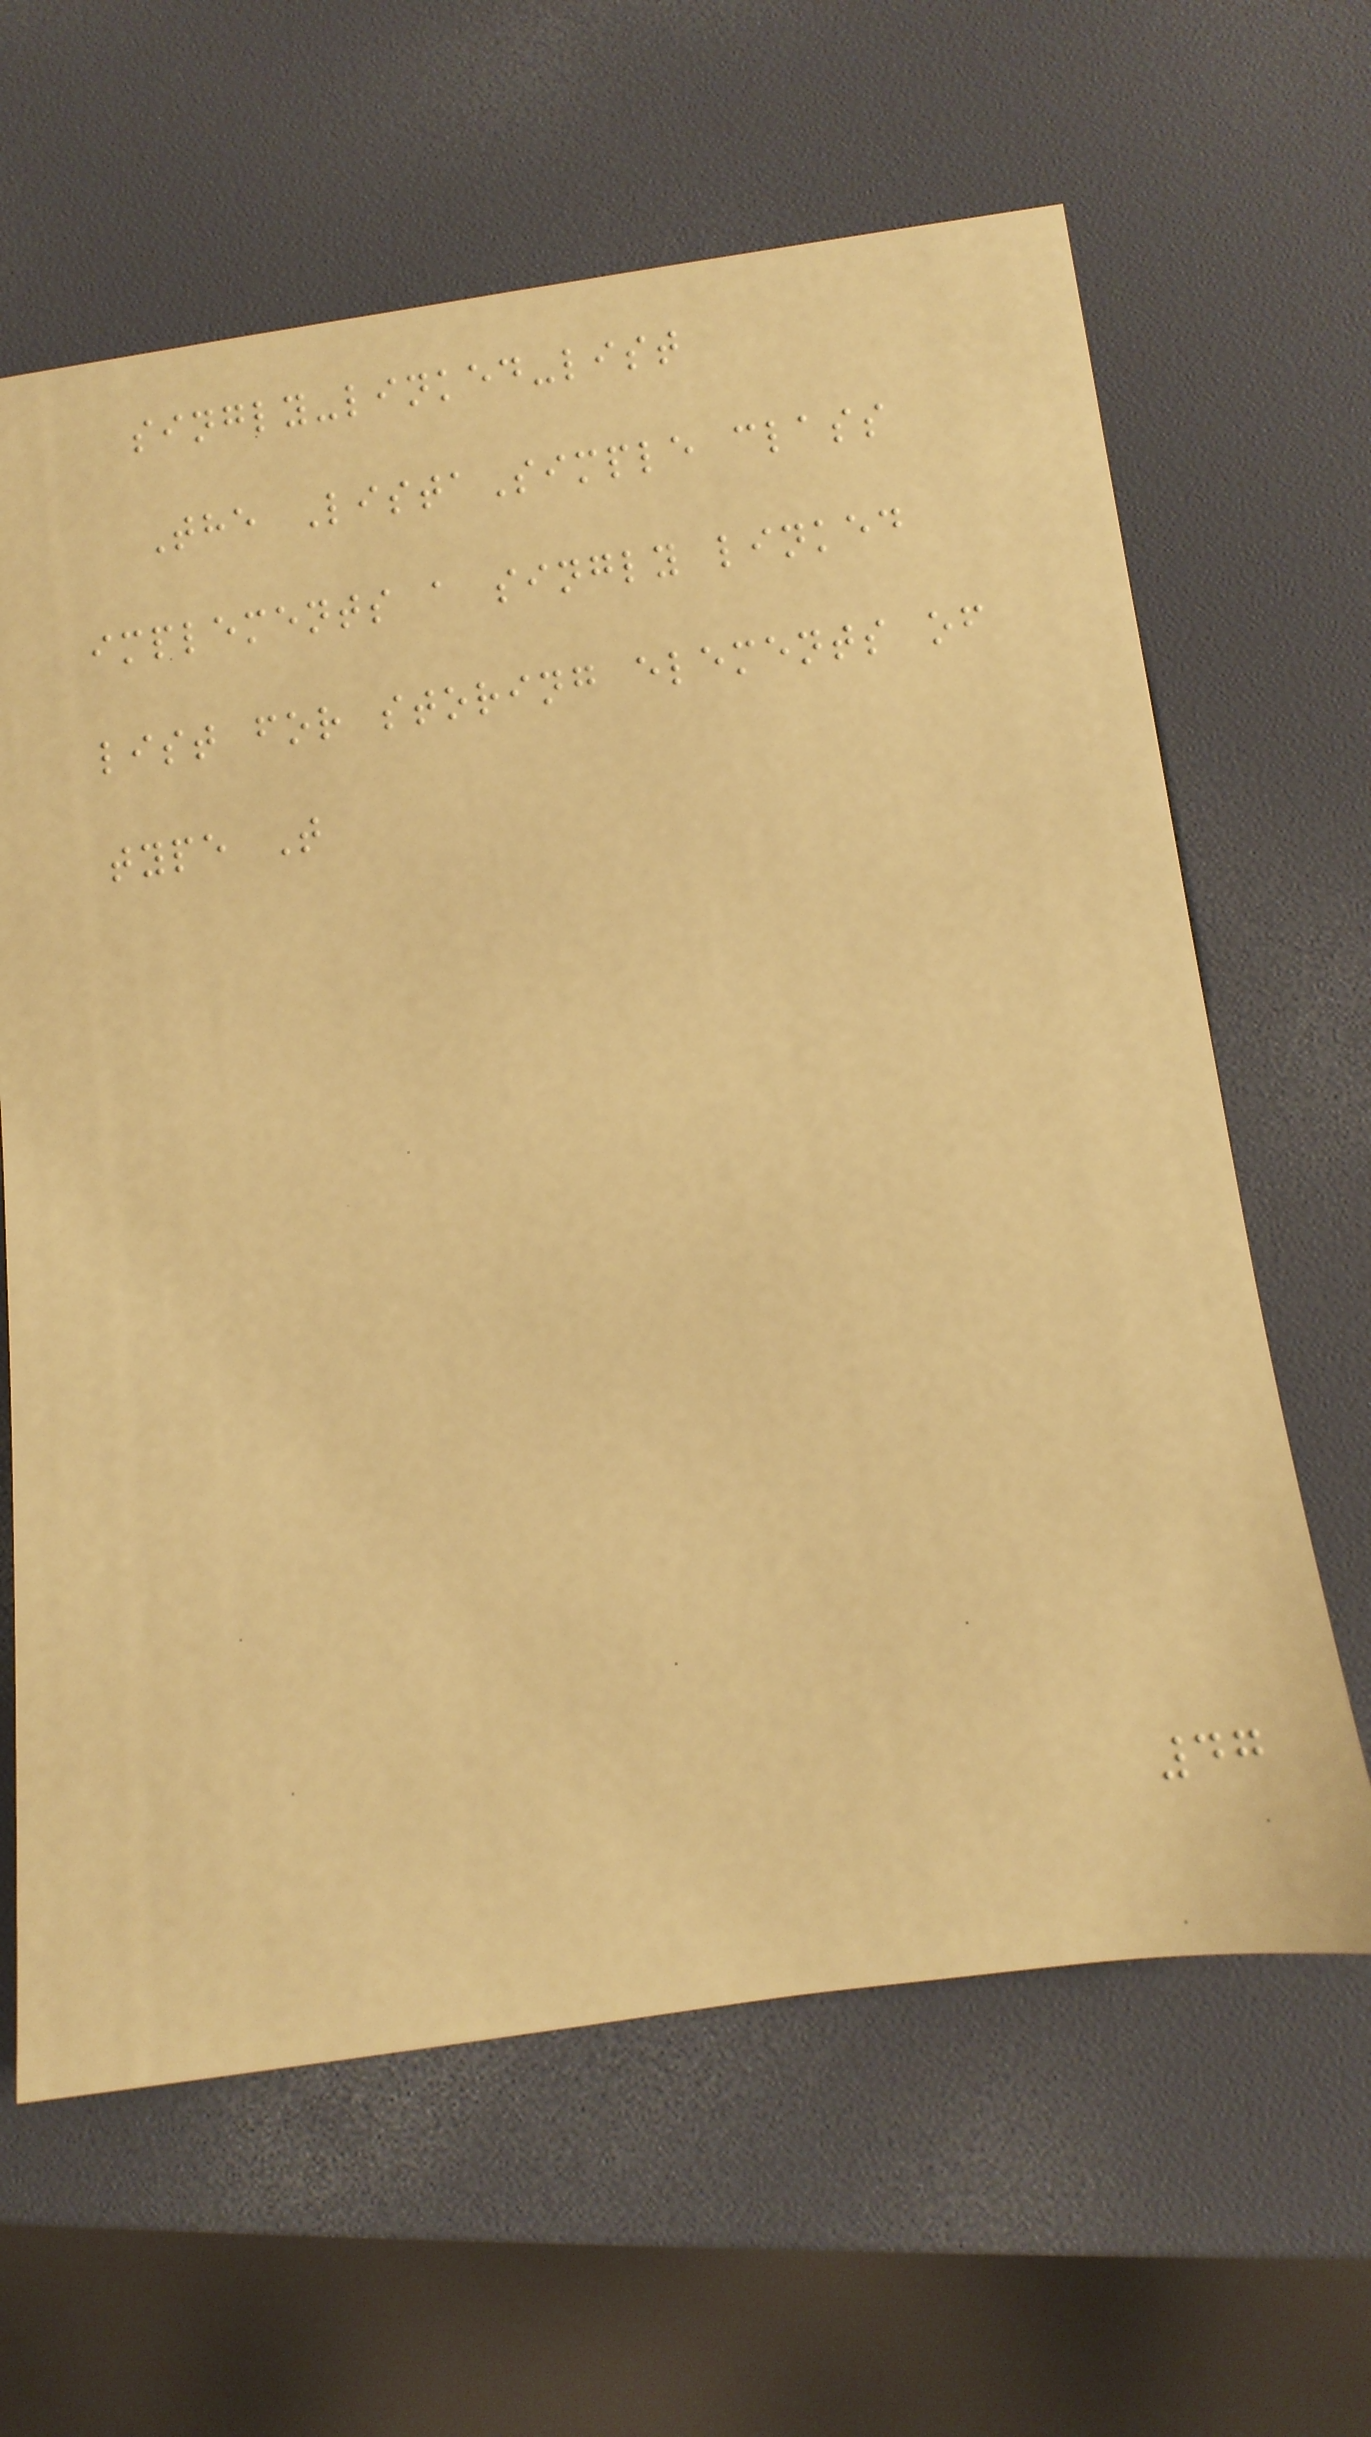singly-linked-list
The ListaSimple class
implements a singly linked
list for storing elements of
type T
47
